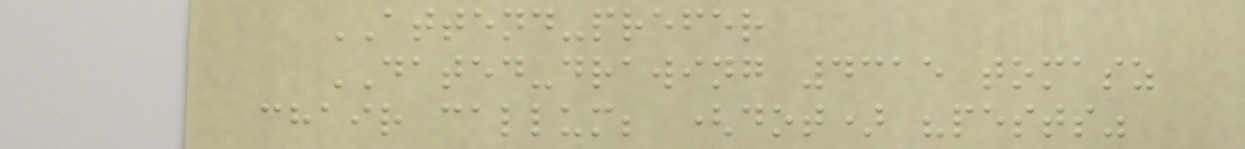ATTEND-prefer
DATED-drawing 4315 tomasz
chair callum; (dot) "pests"
